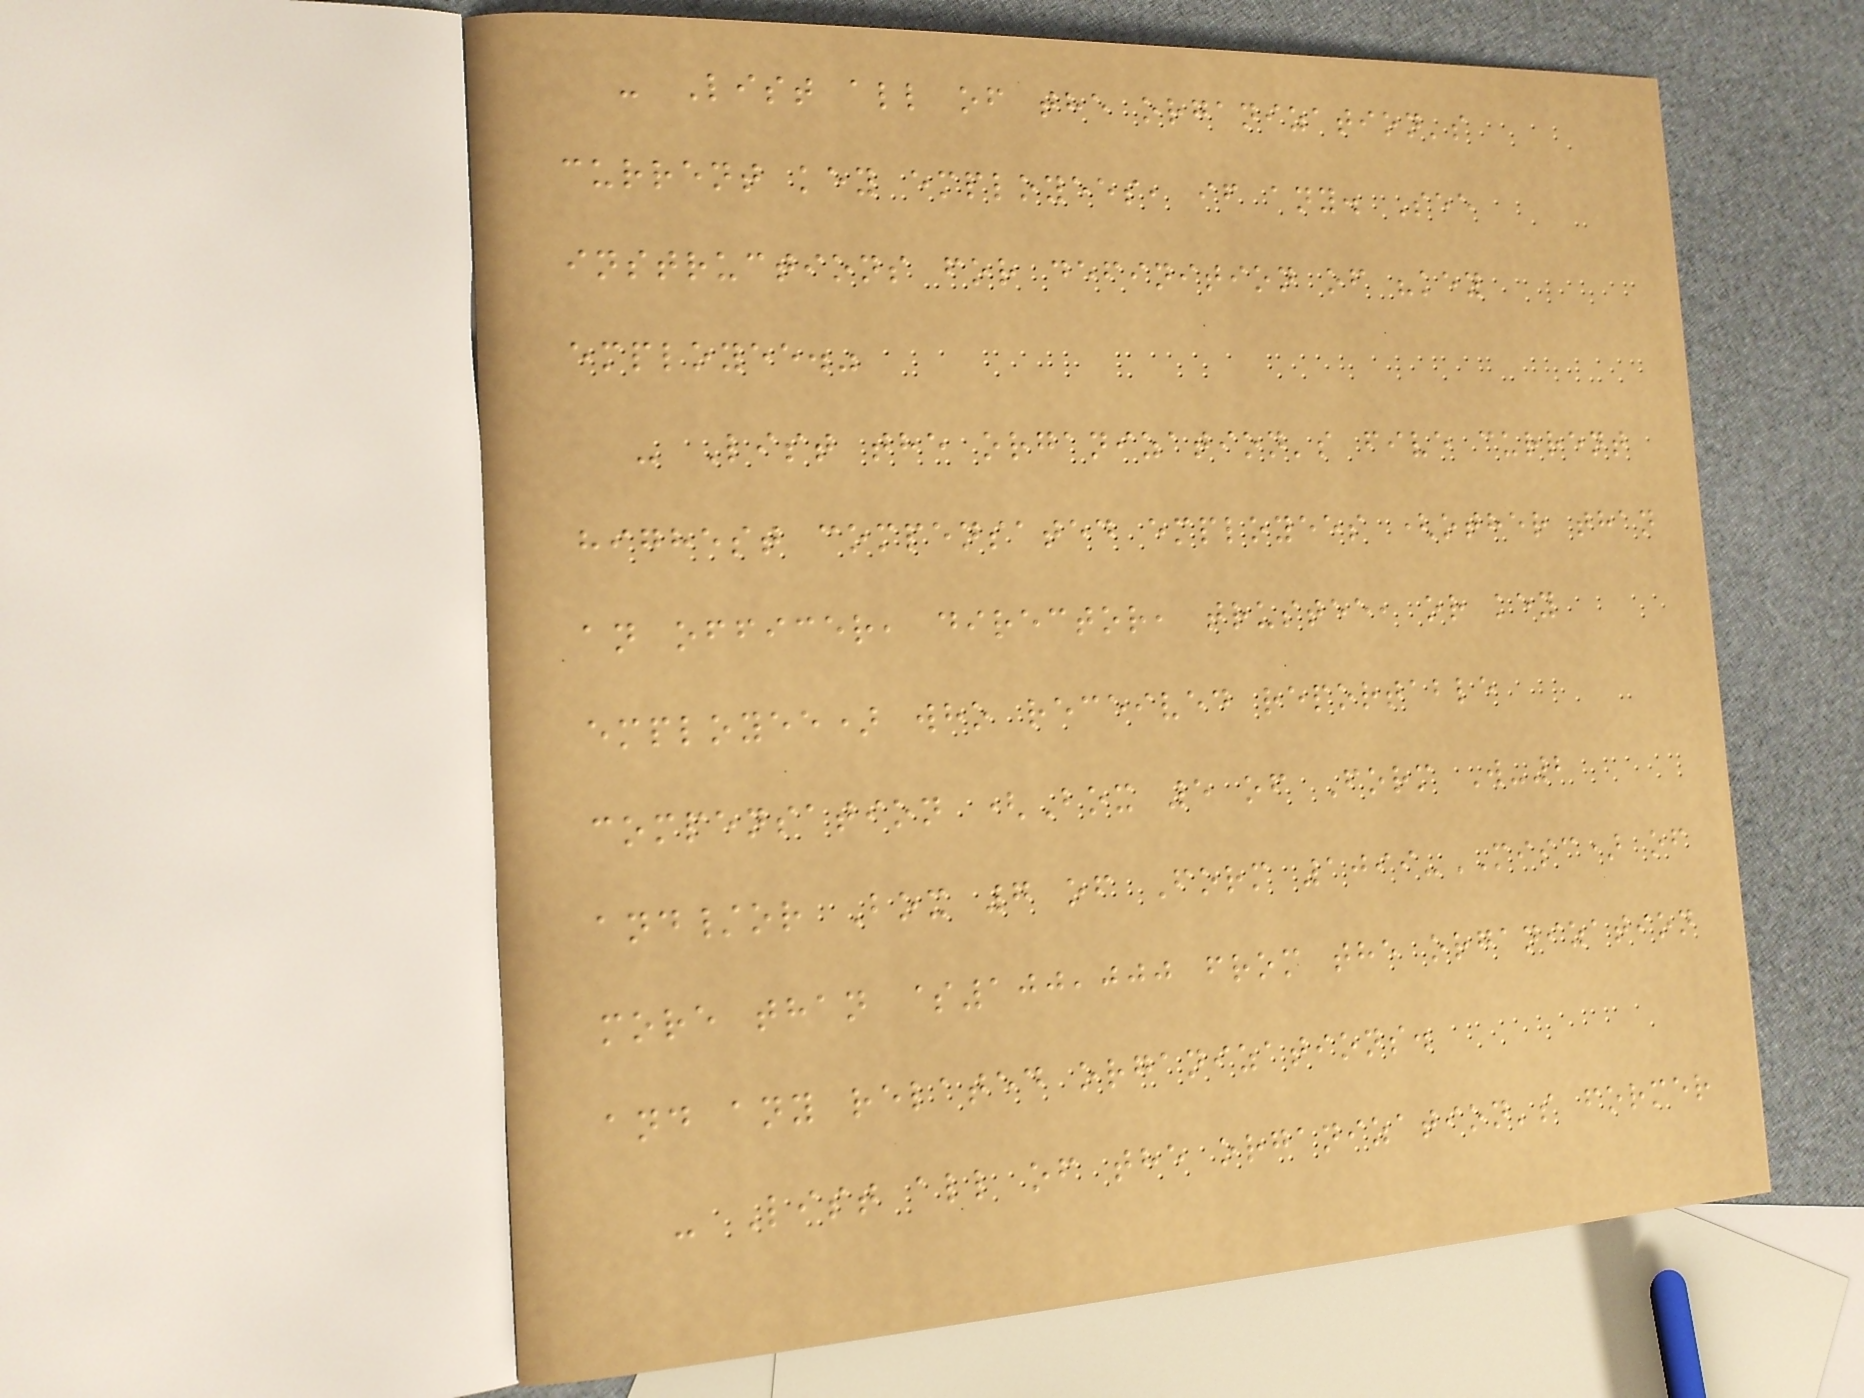- List all of the organization's
current key employees, if any. See
instructions for definition of "key
employee."
- List the organization's five current
highest compensated employees (other than
an officer, director, trustee, or key
employee) who received reportable
compensation (Box 5 of Form W-2
and/or Box 7 of Form 1099-MISC) of
more than $100,000 from the organization
and any related organizations.
- List all of the organization's former
